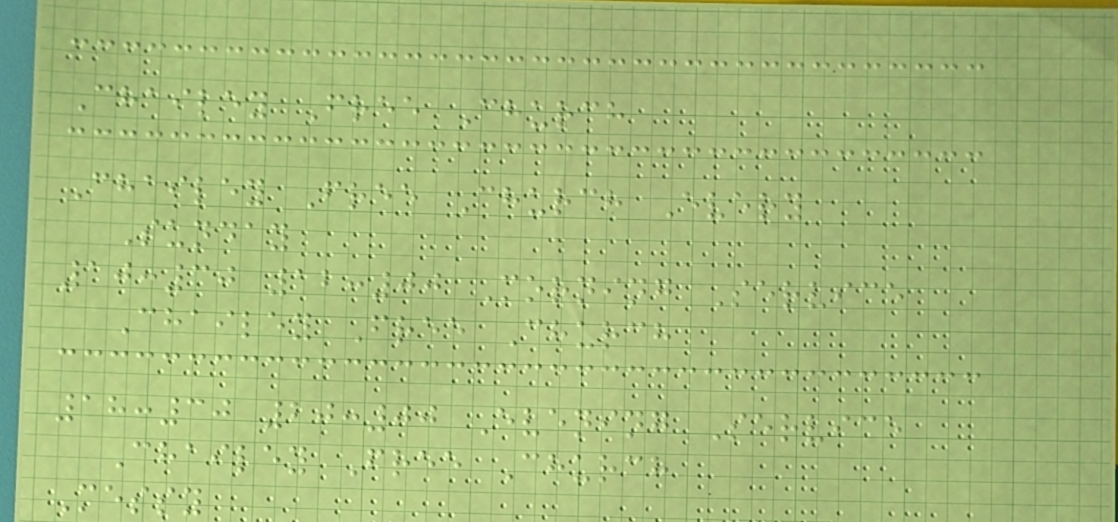Chailey Free Church
Chailey Free Church Every
Sunday
10:30 12:00 Morning Service
Chailey Free Church
18:30 20:00 Evening Service
Chailey Free Church
Messy
